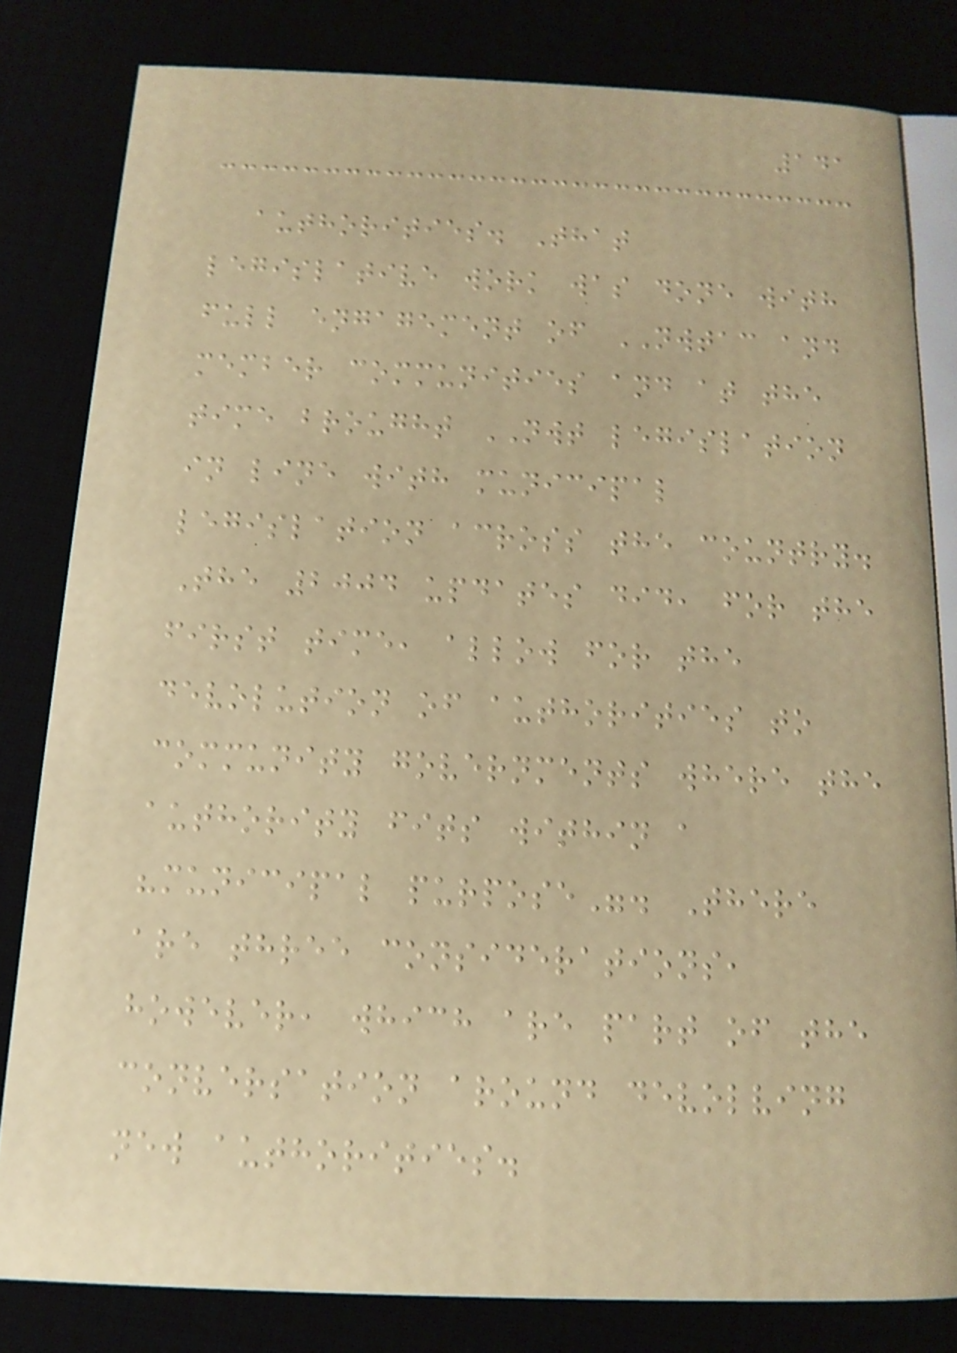141
authorities. That
legislative work was done with
full engagement of NWTAC and
member communities and at the
time brought NWT legislation
in line with municipal
legislation across the country.
The 2004 updates did, for the
first time, allow for the
devolution of authorities to
community governments where the
authority fits within a
"municipal purpose". There
are three considerations,
however, which are part of the
conversation around devolving
new authorities.
